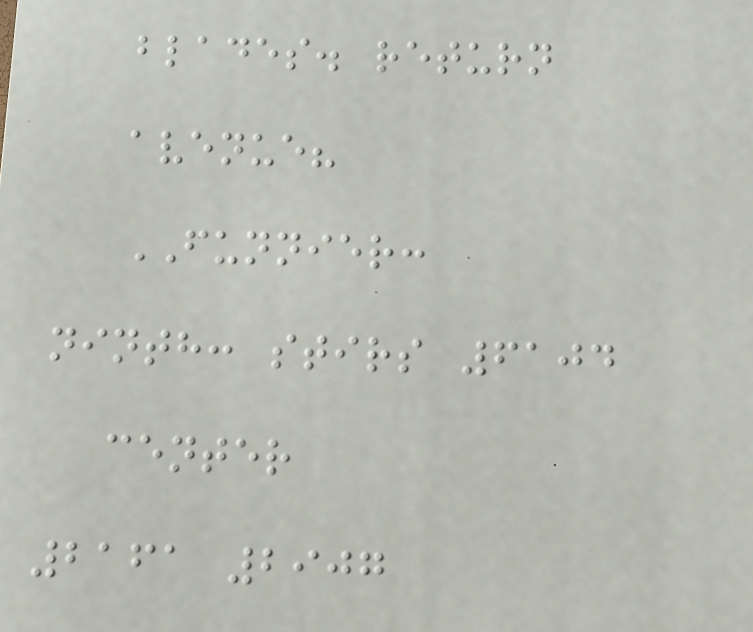blades. return
avenue?
FUNNIER:
ninth: stirs 6104
center
2161 2907
